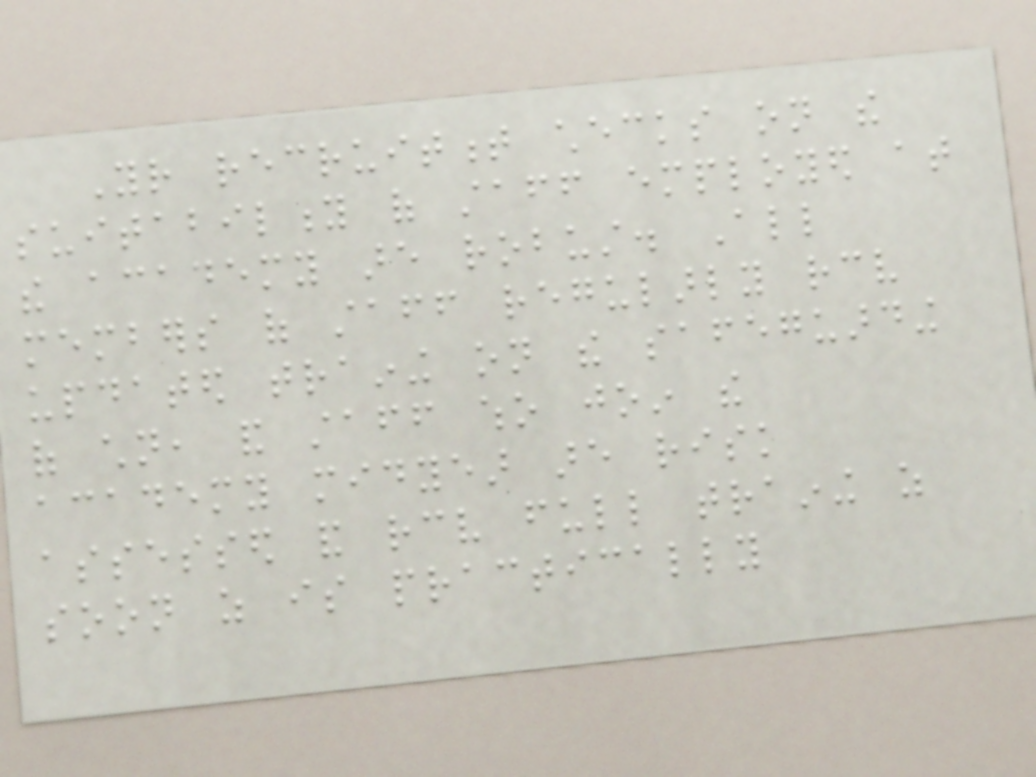Your recruitment checks on the
suitability of staff employed at
the academy are robust. All
members of staff regularly receive
updated training on the safeguarding
of children, and staff who join the
academy midyear are risk
assessed and receive full training as
soon as is practically
